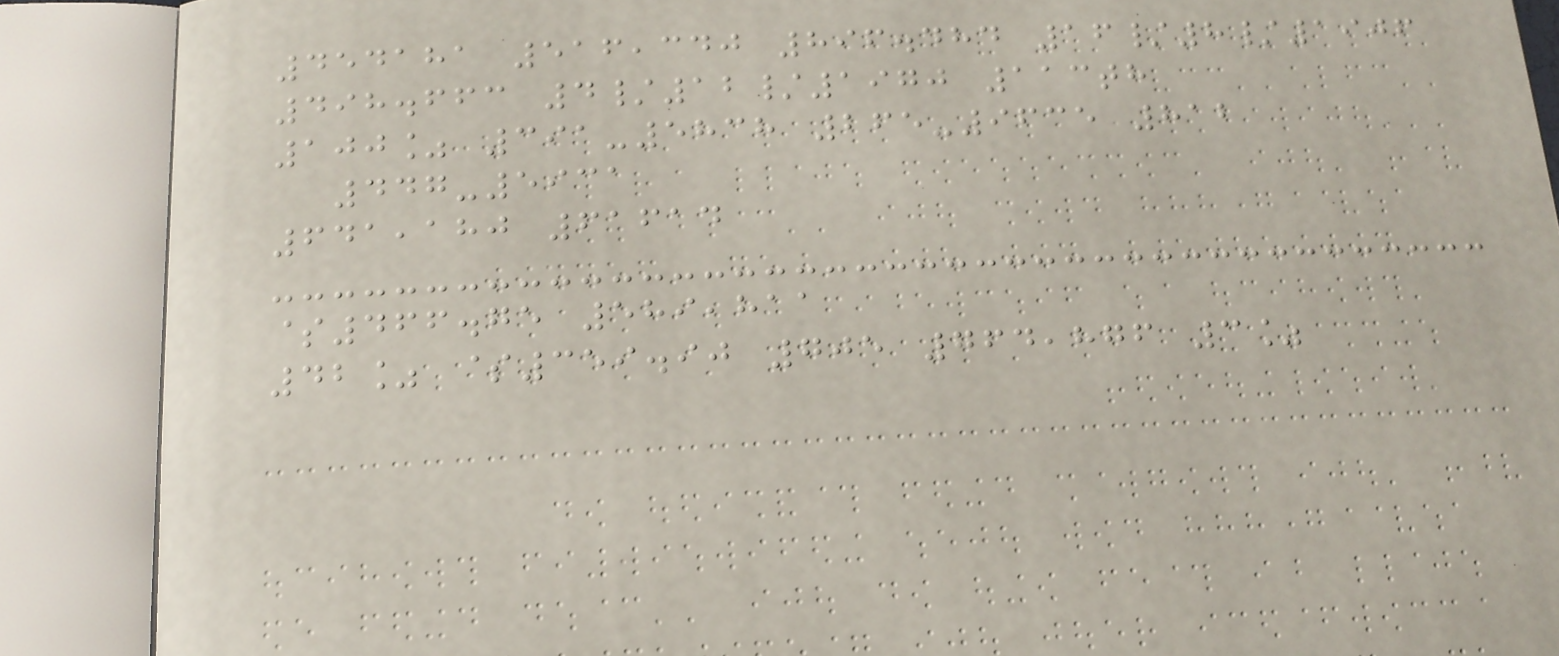454181 516,340 896.484 16/8/1906
498.663 4/12/1970 113th
100% 391-5838 265-9635 812
447-5931
641,180 61614
$466.75 589,811
42% $359.90 705 764,876 3%
